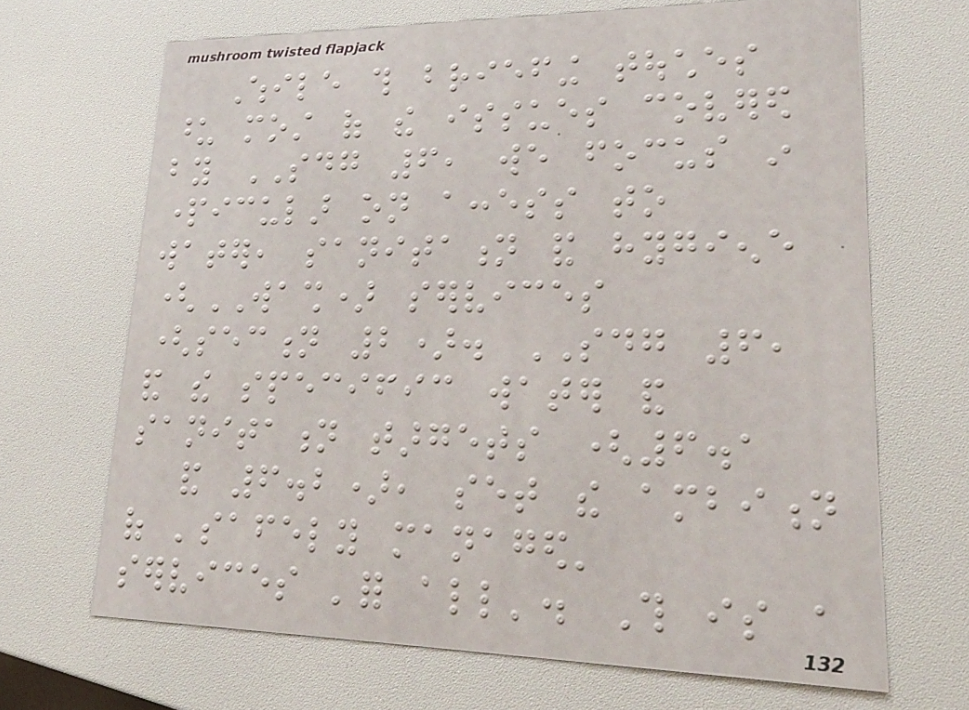While this briefing touches
upon most of the issues covered
by SDG 6, we focus in
particular on access to
water, sanitation and hygiene
(WASH) services
(section 2). SDG 6,
and the specific water and
sanitation targets (6.1
and 6.2), set the ambition
of 'safely managed'
services 'for all'. This is a
